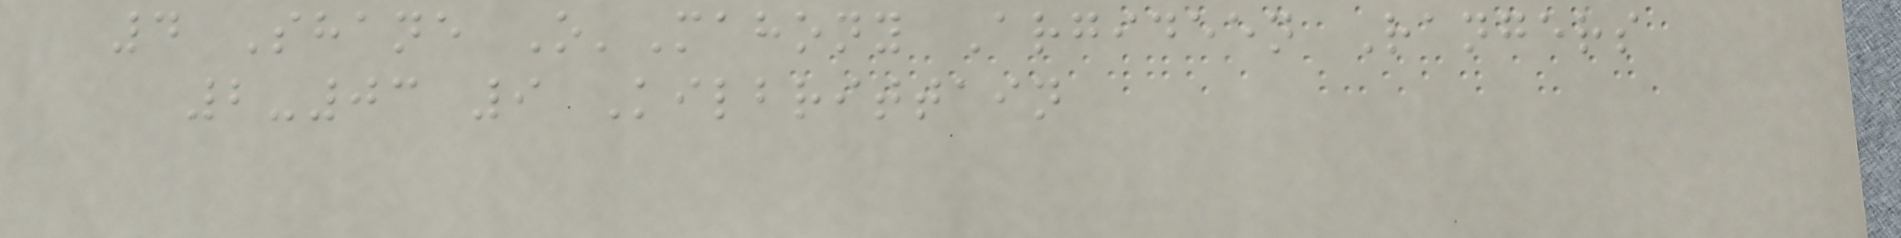4 Shane O'Mahony Argideen Rangers
2-03 9 Kilbrittain
